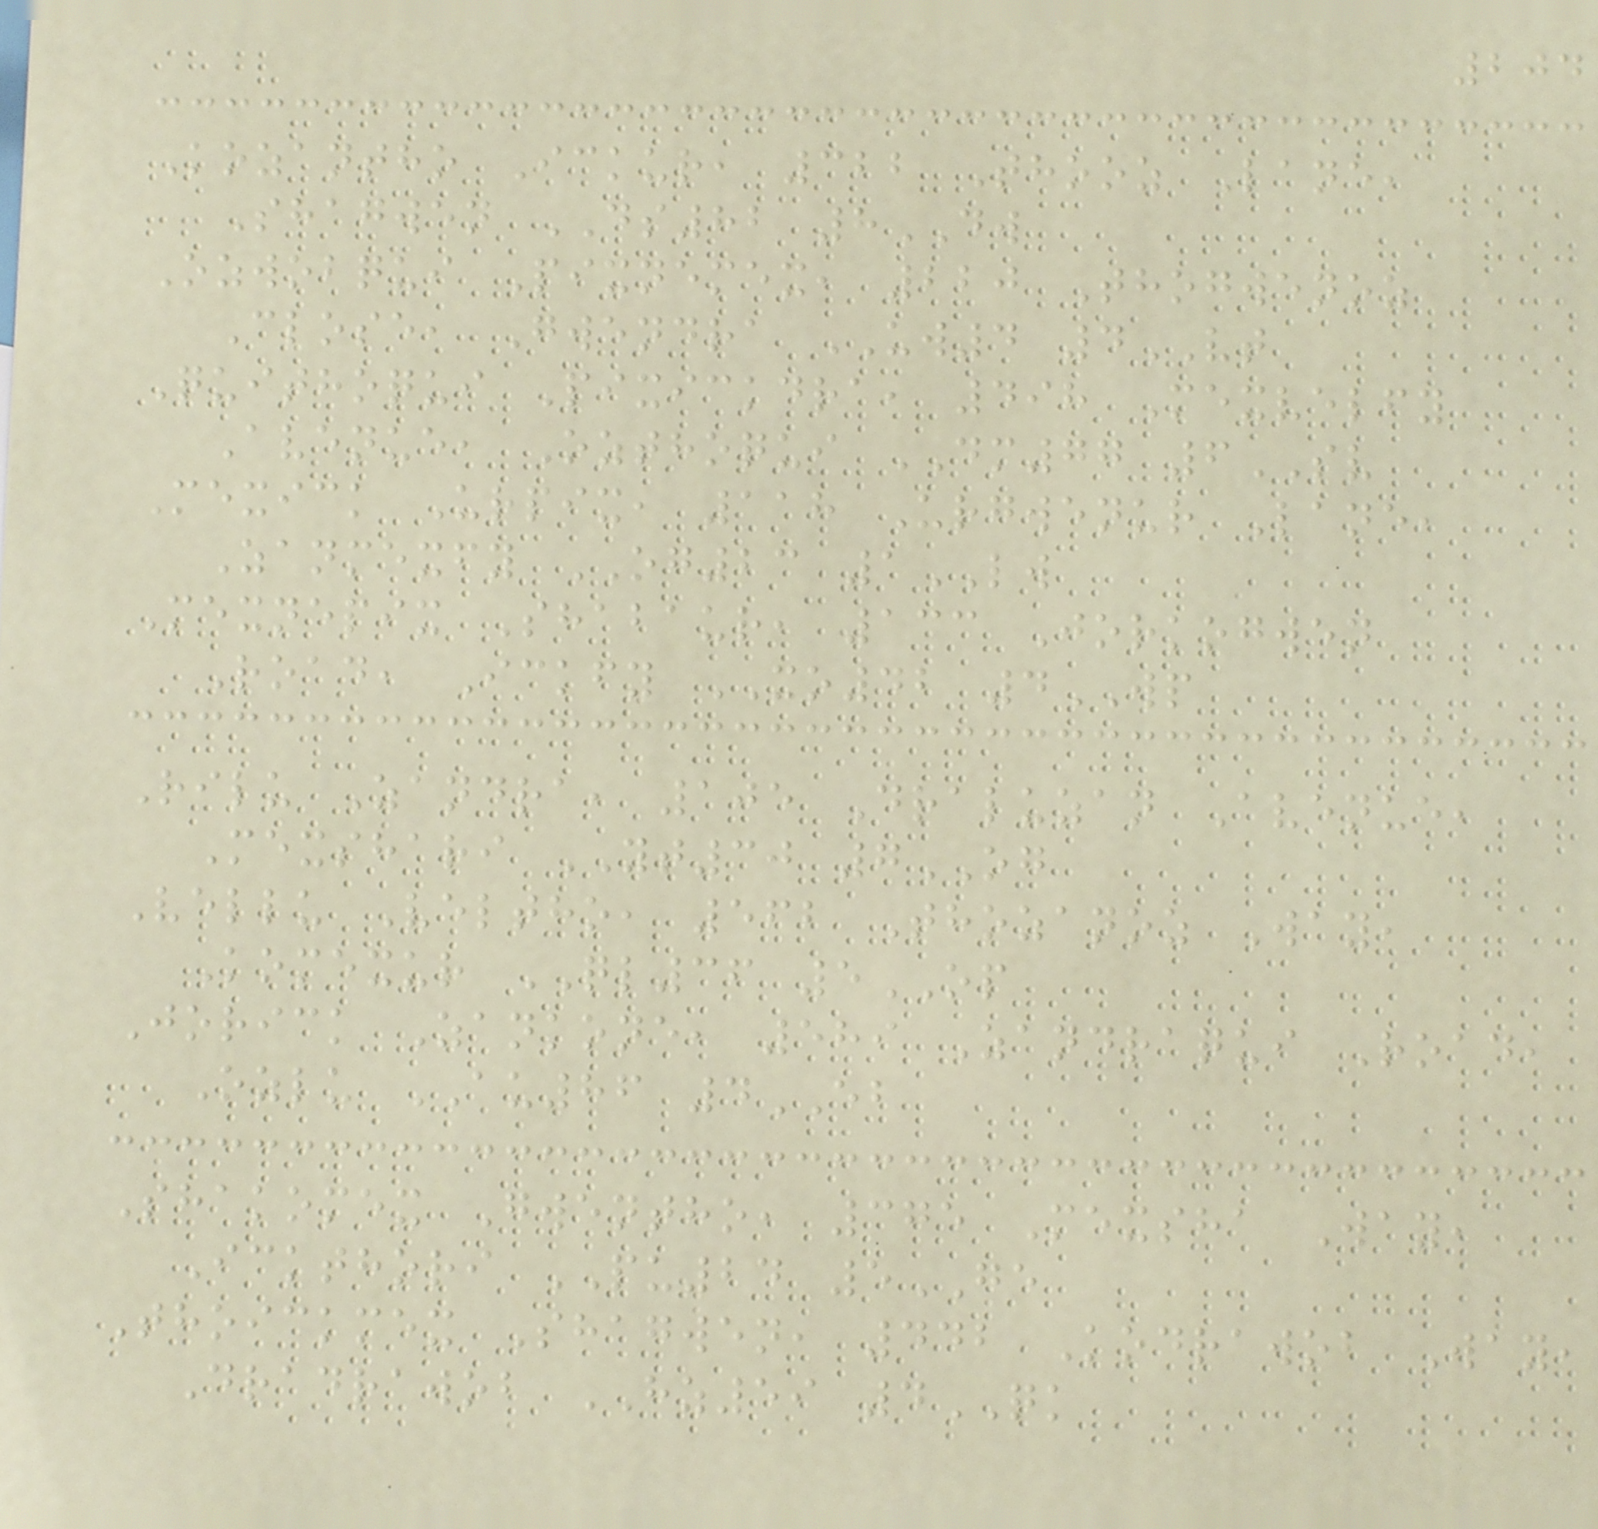204
Kozantho Ickur, 322 Thooz Lane,
Shagwen DS82 8DW
Ozwobqui Pixnemex, 220 Thogwenoz
Close, Gwendra UW4 4VT
Quithoqui Pixickdra, 498 Mexvelfy
Avenue, Ozthoqui DM77 6SV
Mexick Urpix, 118 Urgwenur Lane,
Zanmexfy OG23 1LW
Mexnepix Shabaur, 133 Jorkogwen
Road, Ickfy XO42 4WP
Rilu Zandra, 105 Draluzan Avenue,
Mexshari YT30 7OG
Vellu Veltho, 562 Thozanoz Way,
Komexur QL36 5OP
Jorick Zankone, 589 Zandraqui Road,
Ozlu AU86 4EB
Shakomex Gwentho, 375 Mexsha Way,
Ickthori PU24 5GE
Thoickmex Shagwen, 442 Kodrawob Way,
Dradrawob HZ59 4QK
